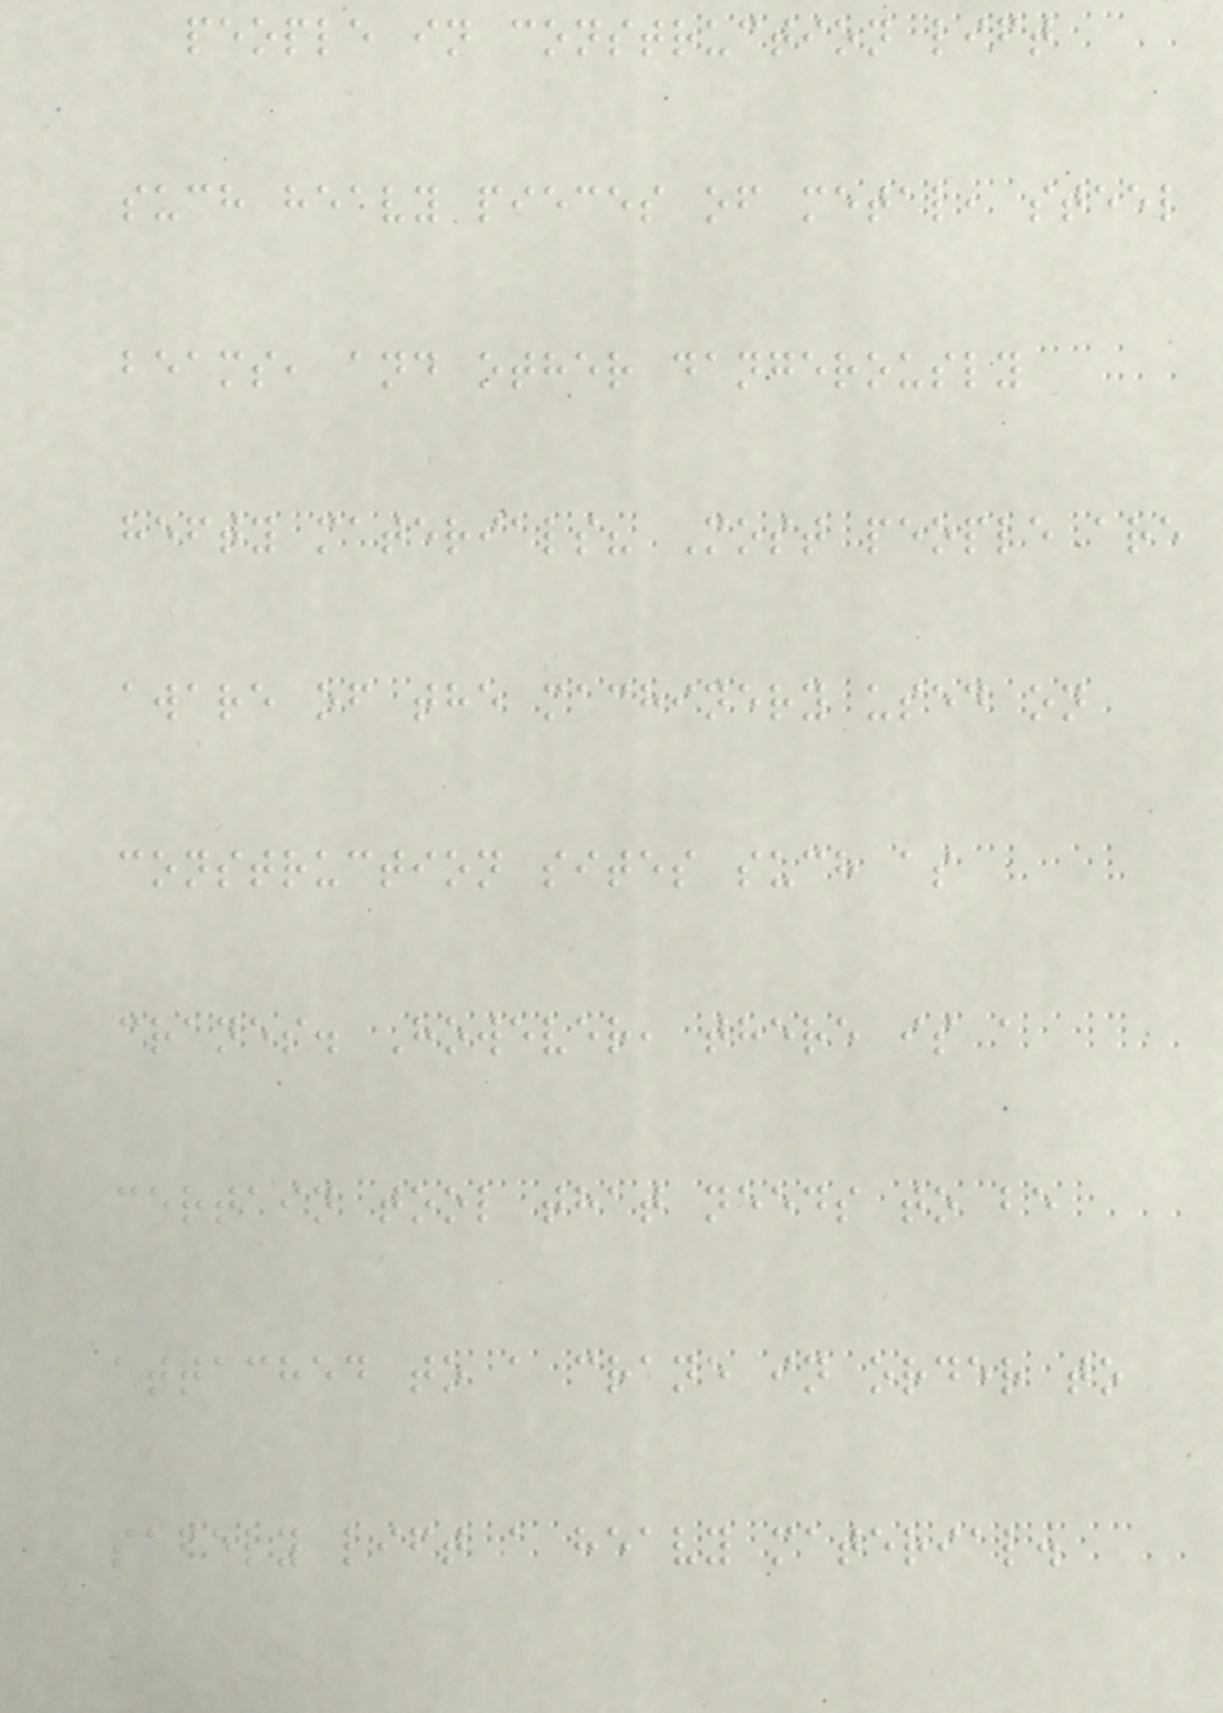people in construction lift
such heavy pieces of metal, steel
beams, and other dangerously
hefty materials? Most people are
aware of the machinery used on
construction sites such as
cranes. However, there is a
certain tool that needs to be
attached to a crane in order to
safely lift a heavy material.
